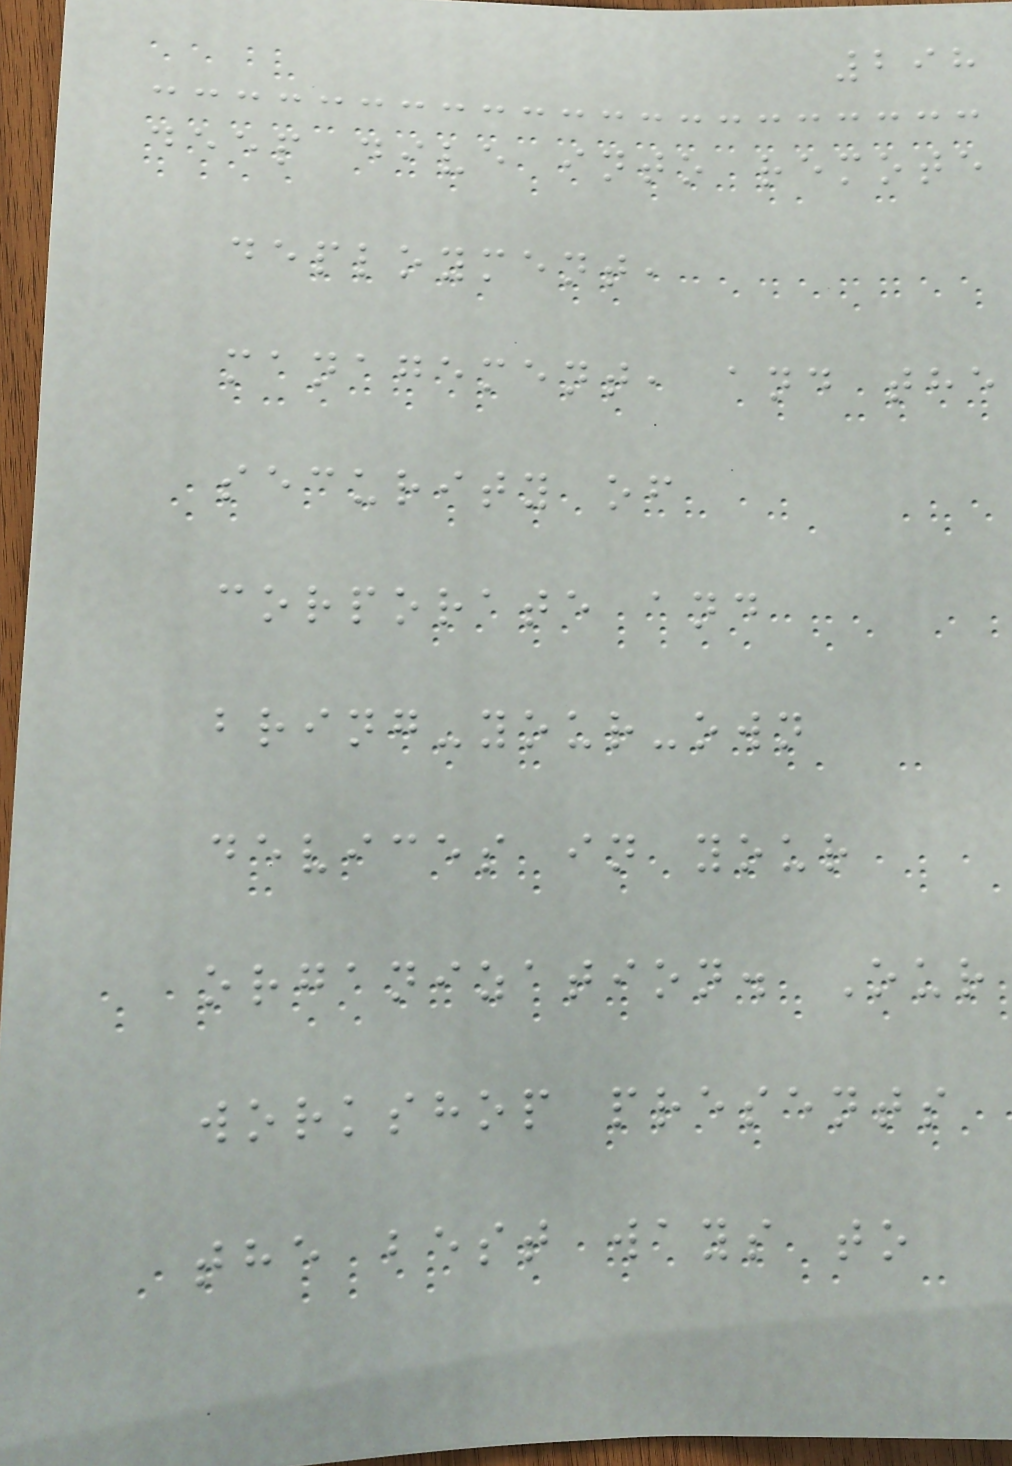298
deep dive into remote
deployment,
management, and the
security of
corporate and
bring-your-own
devices in your
organization. Our
workshop presents
the best ways to
